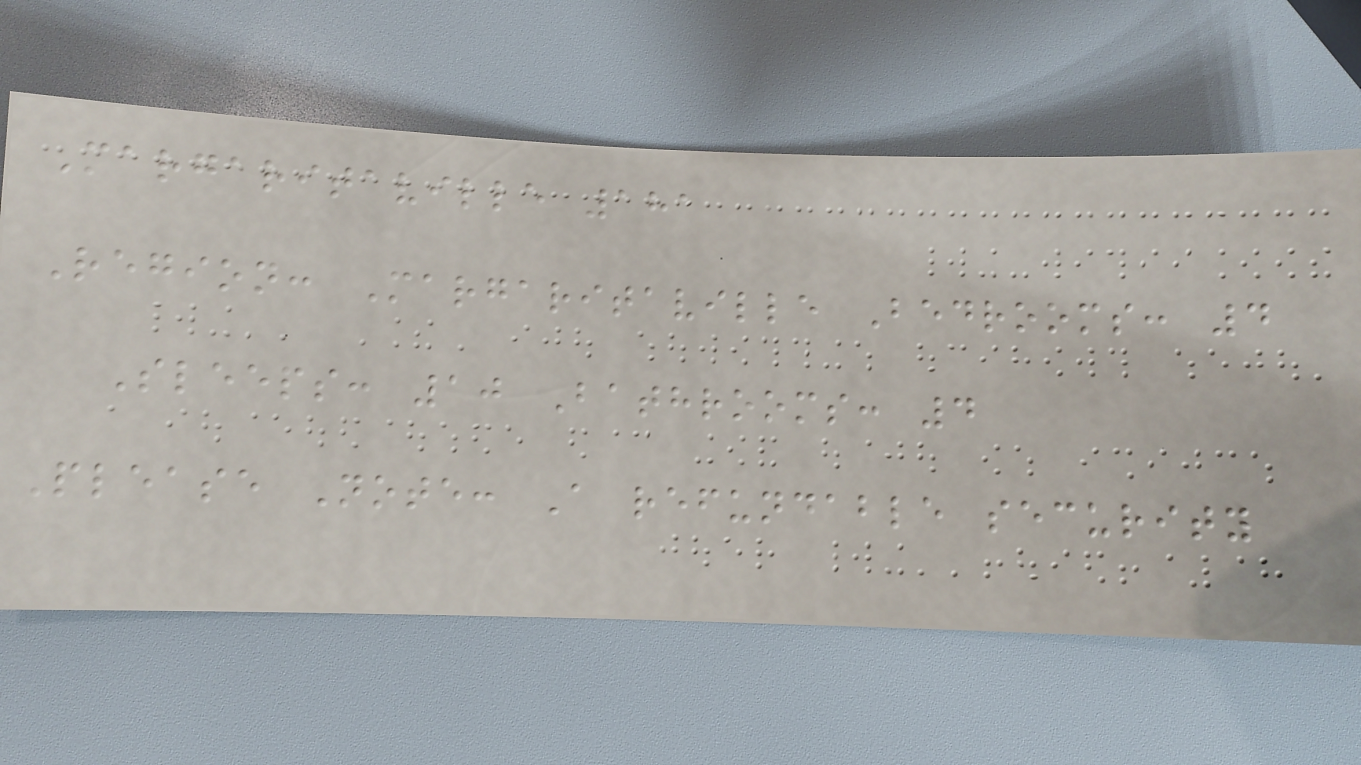Margaritaville 181
Region: Margaritaville Bedrooms: 4
Sleeps: 10 Bathrooms: 4
Please Note: A refundable security
